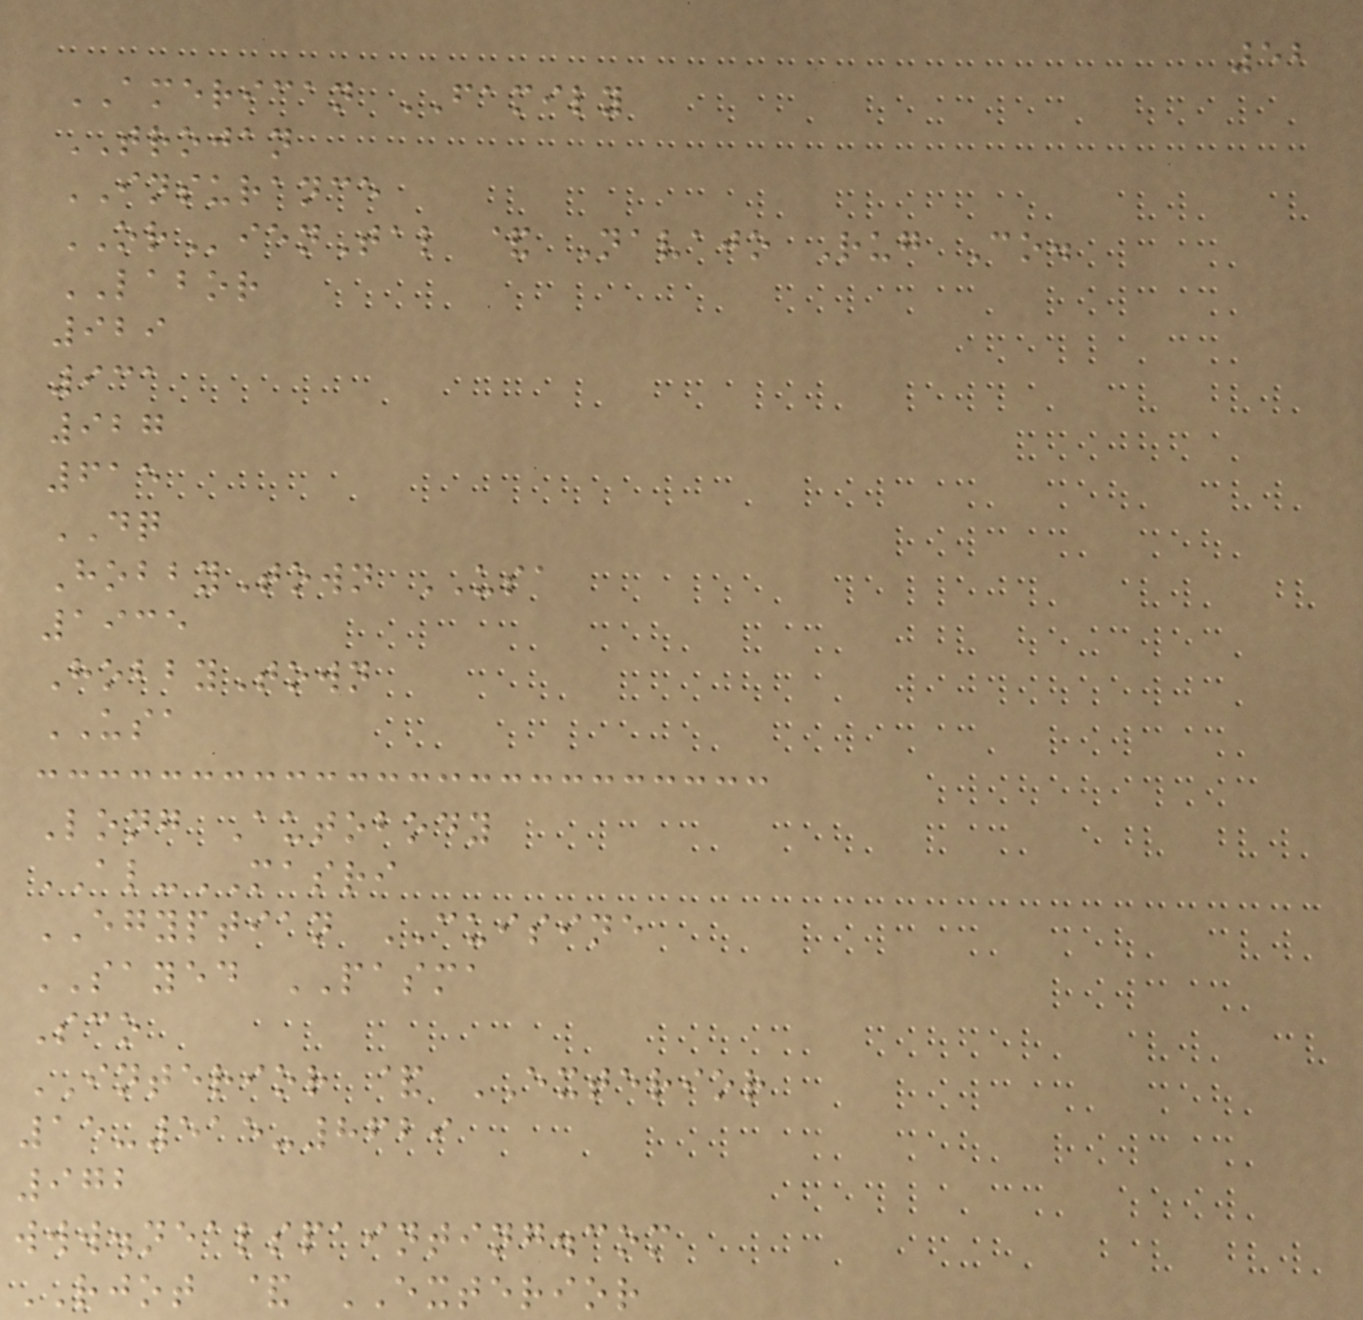52
AMERICAN FAMILY
TROJAN
INSURANCE
ORienTal & Navajo Rug Co.
LABOR
929
931
927
615
DQ
HobbyTown USA
1935
HobbyTown
USA
Long Autobody
AL-MASRI
EGYPTIAN CUISINE
SAYED PASMA
Sco
INTERIOR & EXTERIOR
15-515-8629
972
www.nealspainting.com
RJOT & EXTERIOR
